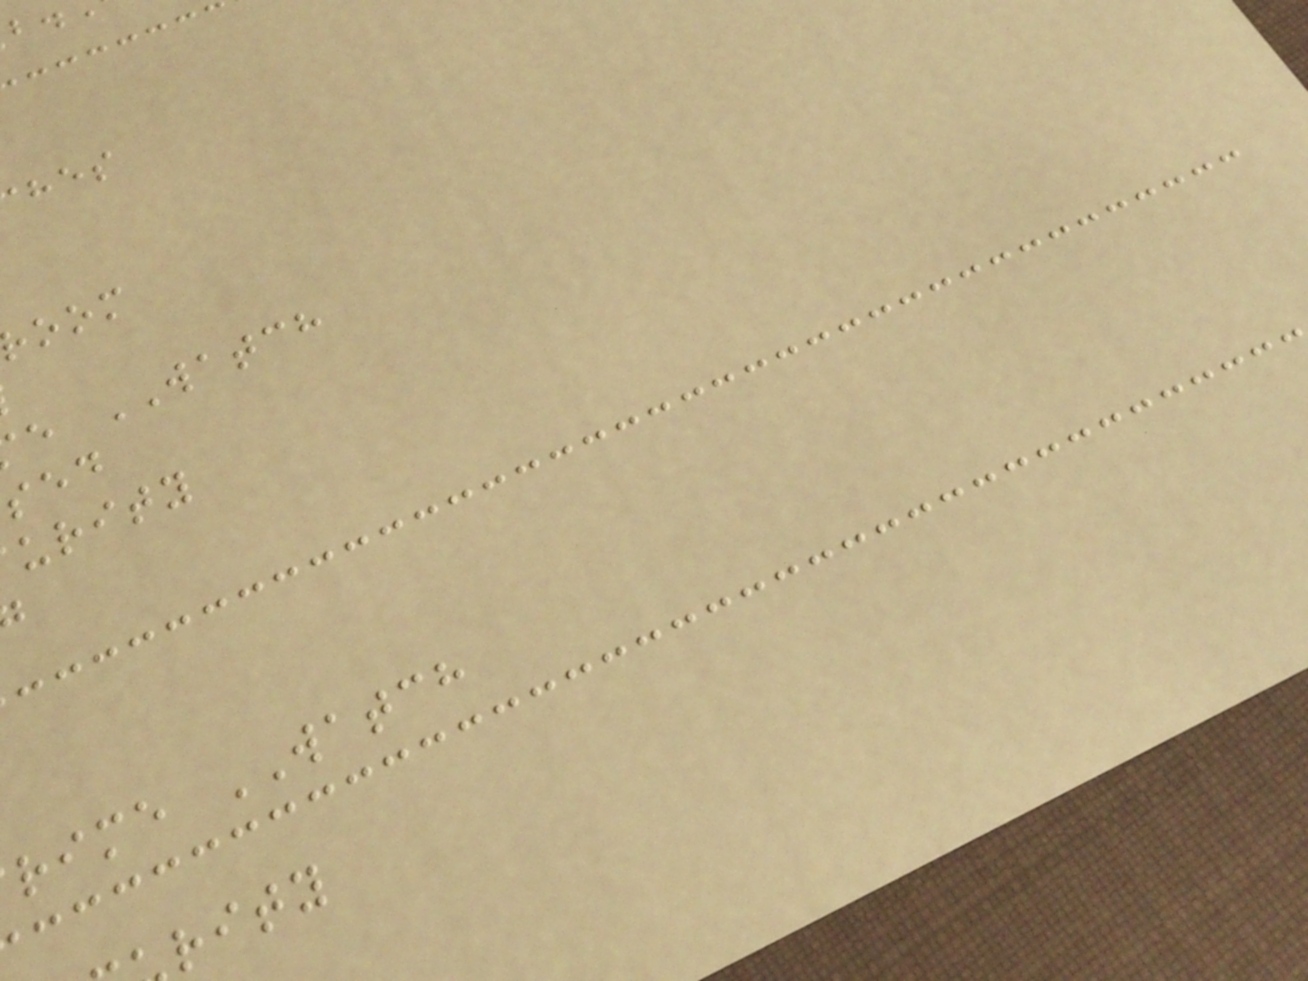e WATCH
urity
rime WATCH
rity
